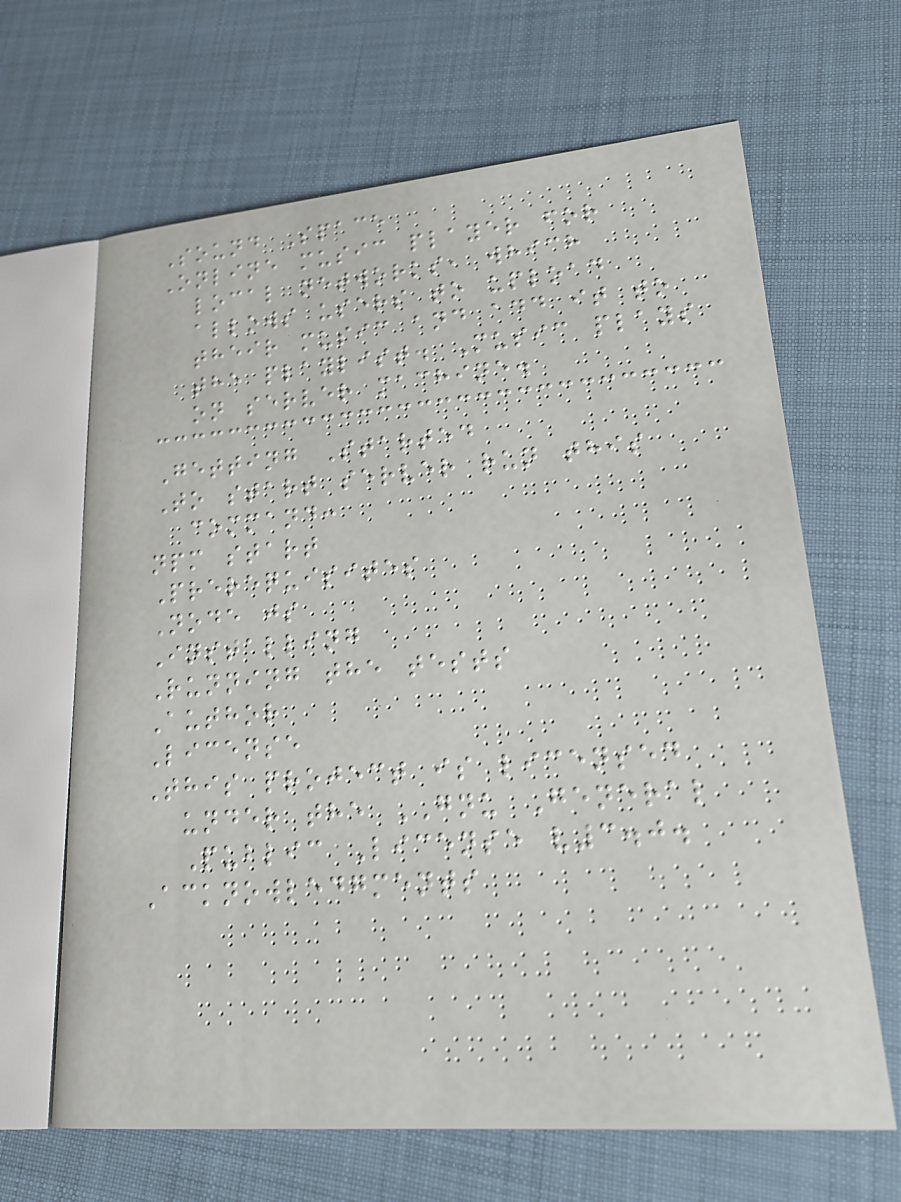Sound Space
Online music player for
local networks, which
allows users to upload
their music and add it to
the playlist. Music plays
on server machine.
Getting Started
To start server run this
command:
npm start
Prerequisites
Node js
Installing
Running the tests
Author
License
This project is licensed
under the GNU General
Public License v3.0.
Acknowledgments
